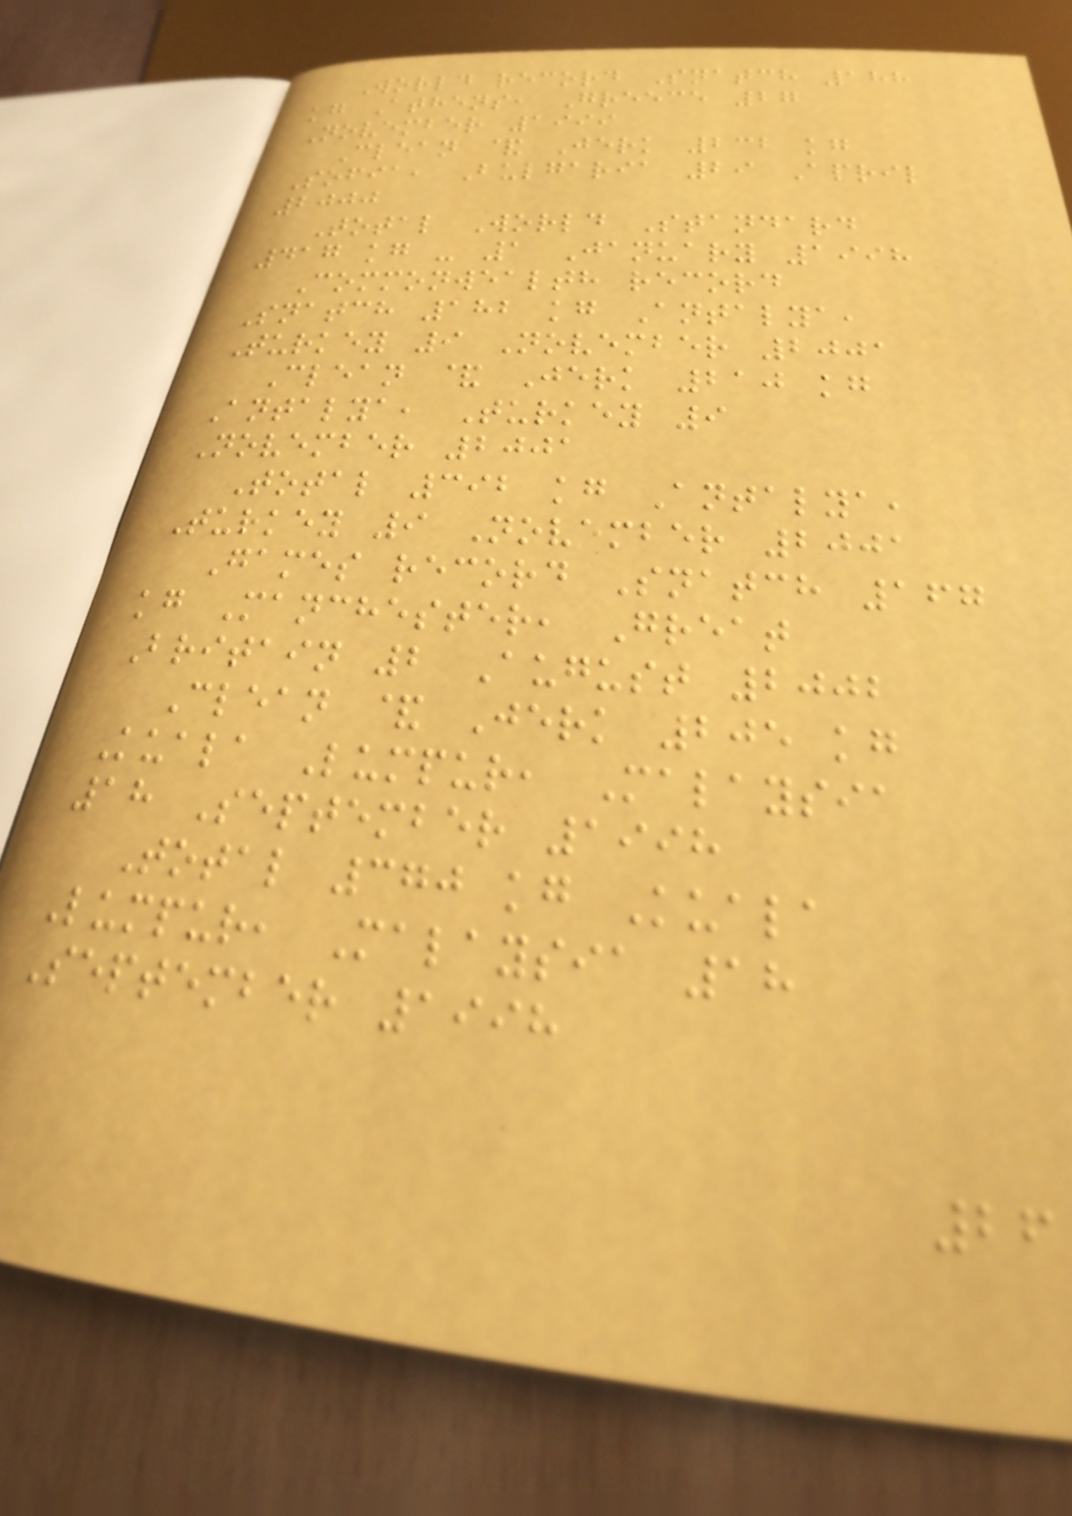World record Snatch 188
kg Athens, Greece 27
November 1999
Clean & Jerk 232 kg
Sofia, Bulgaria 29 April
2000
Total World Standard
417 kg - 1 January 1998
Commonwealth record
Snatch 182 kg Antalya,
Turkey 9 November 2001
Clean & Jerk 210 kg
Antalya, Turkey 9
November 2001
Total 392 kg Antalya,
Turkey 9 November 2001
Games record Snatch 167
kg Manchester, Great
Britain 2 August 2002
Clean & Jerk 205 kg
Kuala Lumpur, Malaysia
18 September 1998
Total 370 kg Kuala
Lumpur, Malaysia 18
September 1998
26
